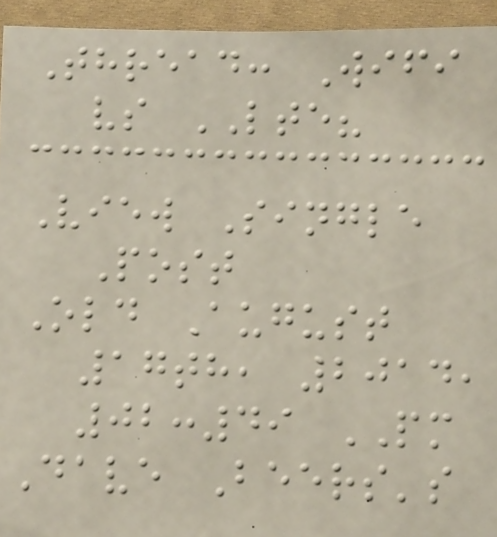Thread: Wifi
vs LTE?
View Single
Post
Old August
17th, 2014,
02:49 PM
Dave Beers's
